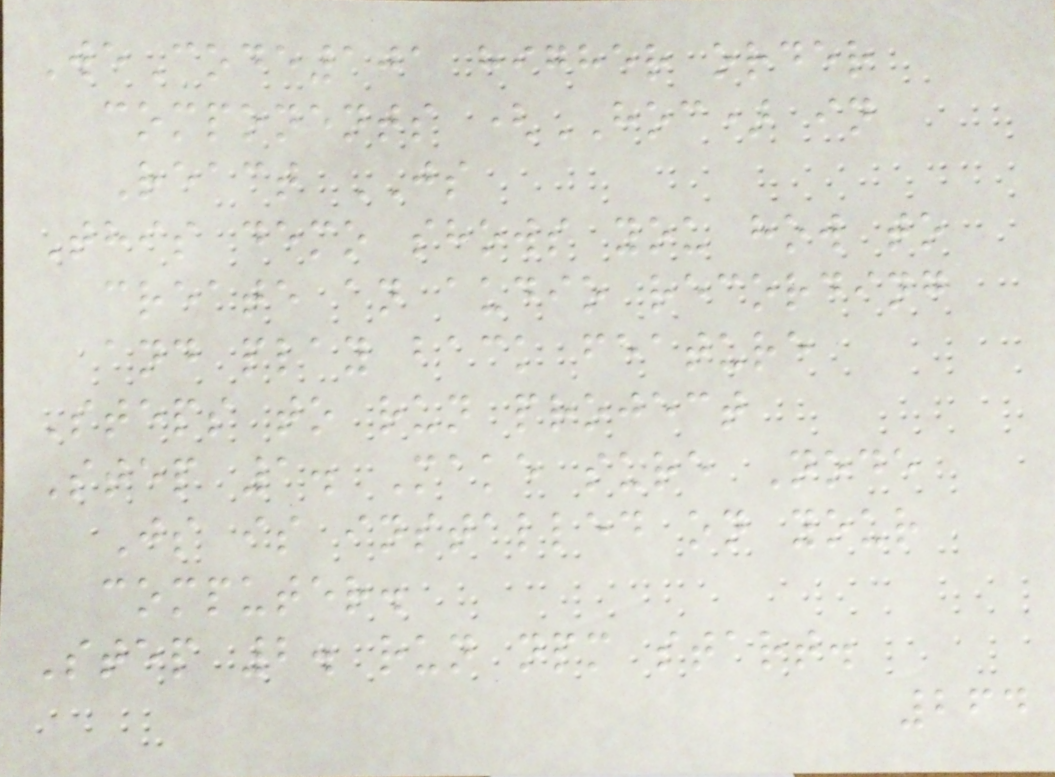WeCode101 higher order
components (HOC) in
React JS
This demo shows you how to
create an audio recording
and play back feature
Steps to run project
Step 1. Make sure Node
Js is installed on your
computer.
Step 2. run npm start.
264
